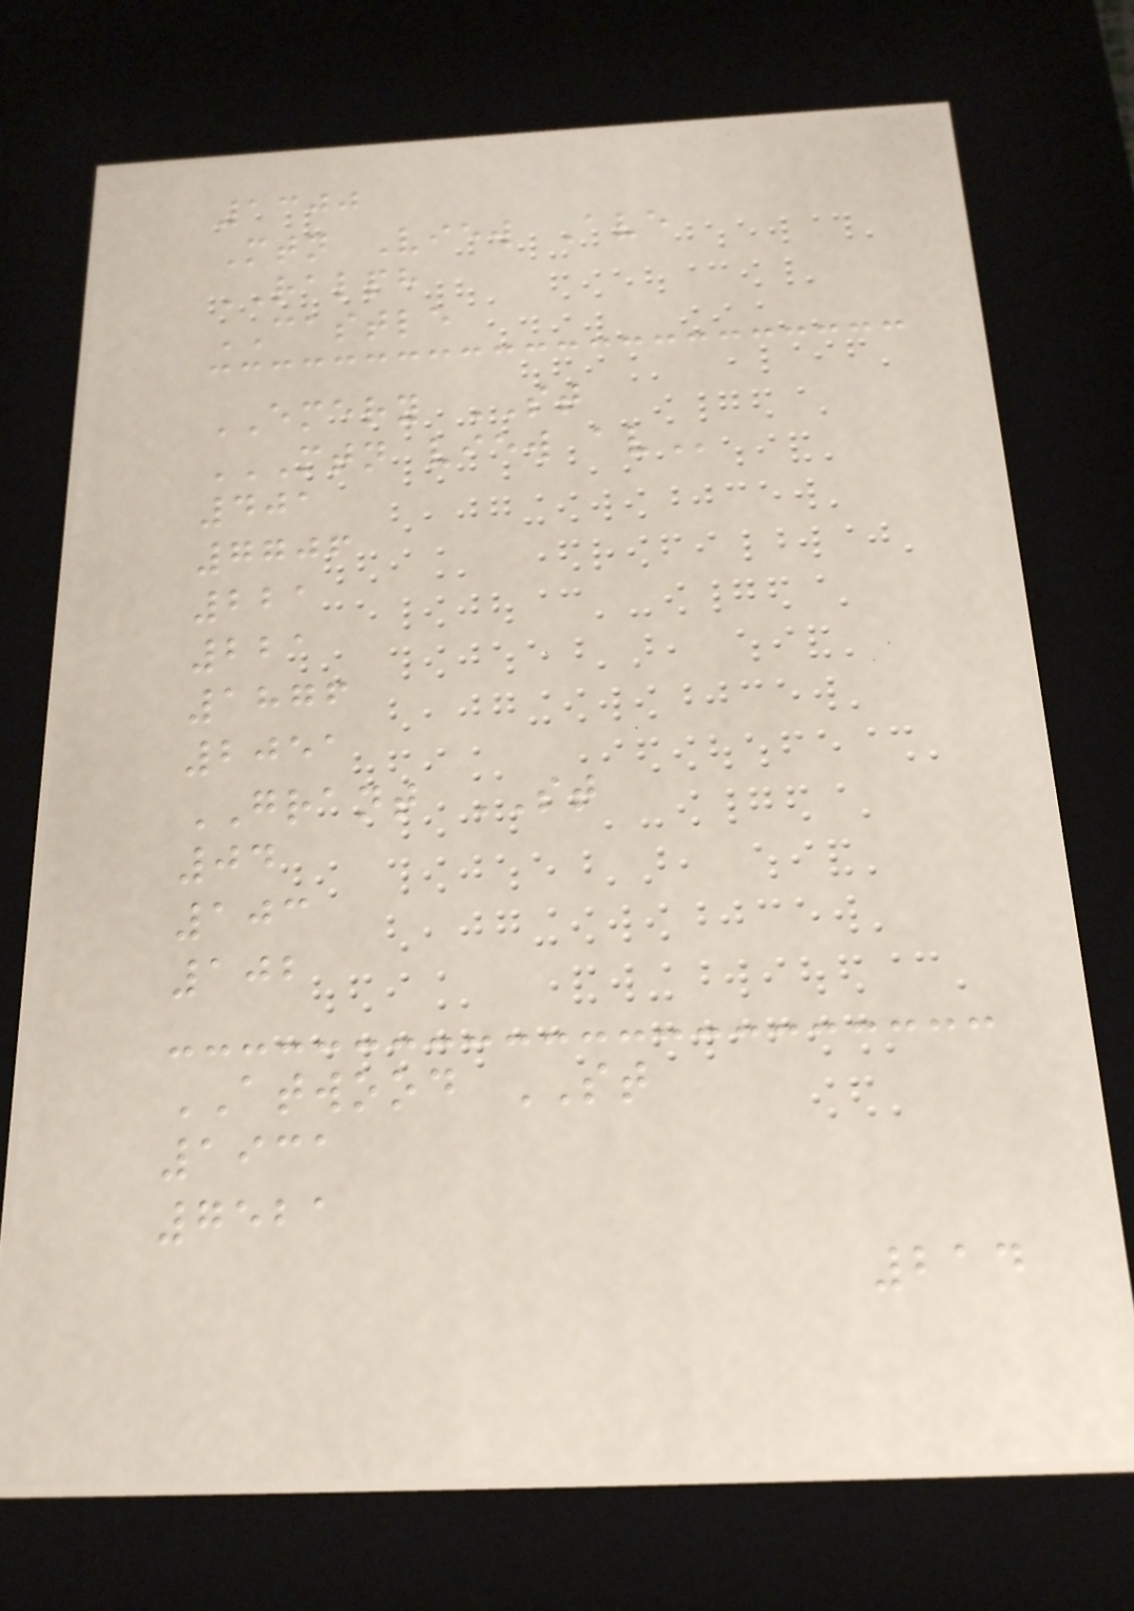1300
Mtn View Ave
RALPH
CASTLE
EMERY ST
MTN VIEW AV
401
7706
221
221
1876
2051
GRANT ST
04
103
102
ATWOOD ST
1931
7521
214
